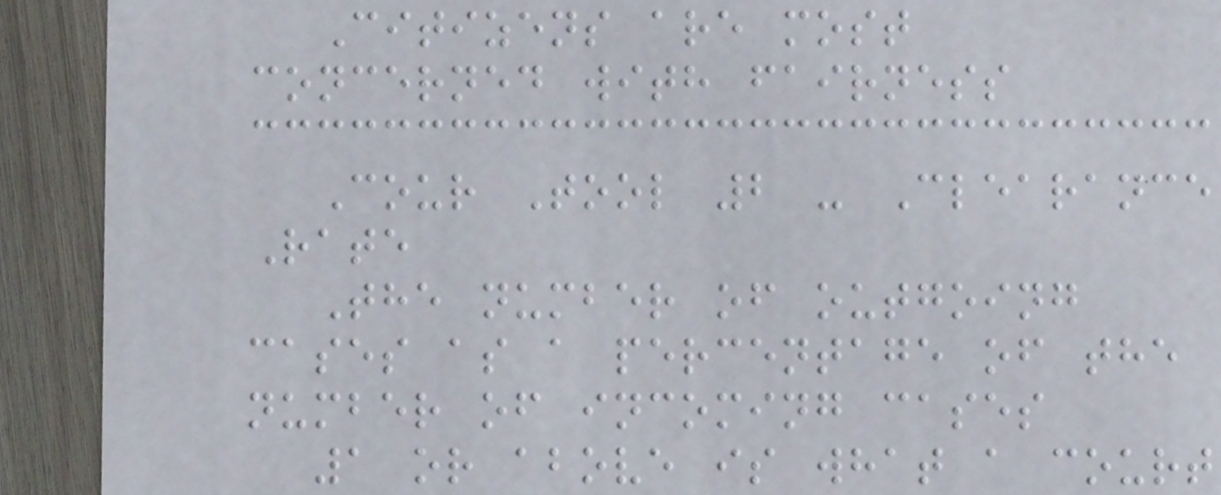Citizens are most
concerned with fairness
Cour Tool 2 - Clearance
Rate
The number of outgoing
cases as a percentage of the
number of incoming cases
1 or above is what a court
